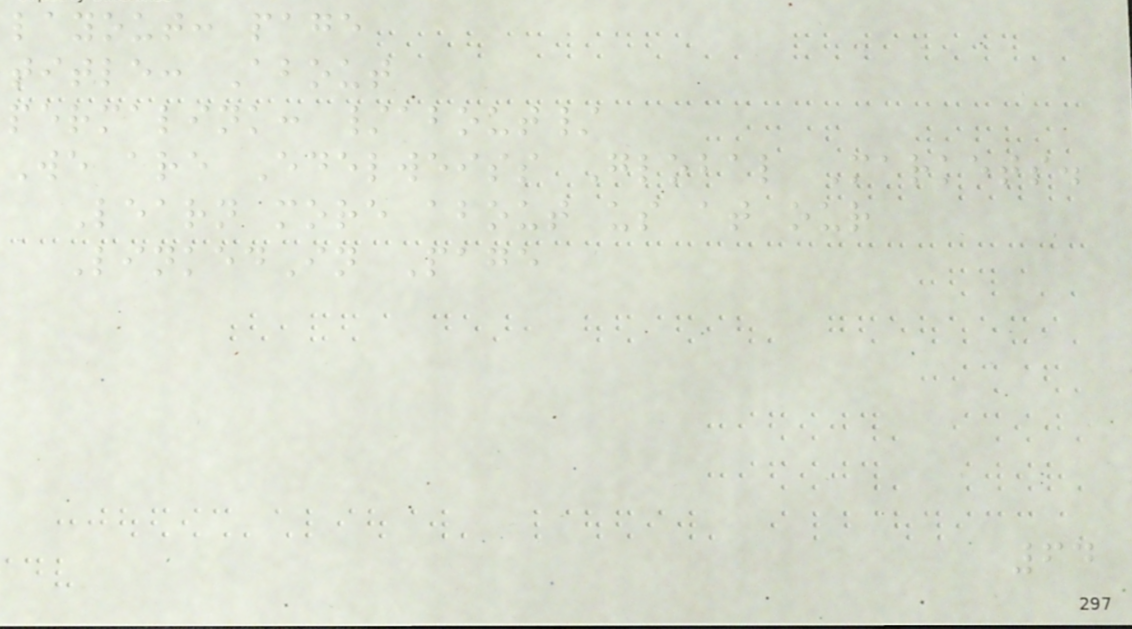layout: page
title: About
permalink: /about/
We are Edelweiss Global Markets.
Learn more about us at our
LinkedIn Page
64
